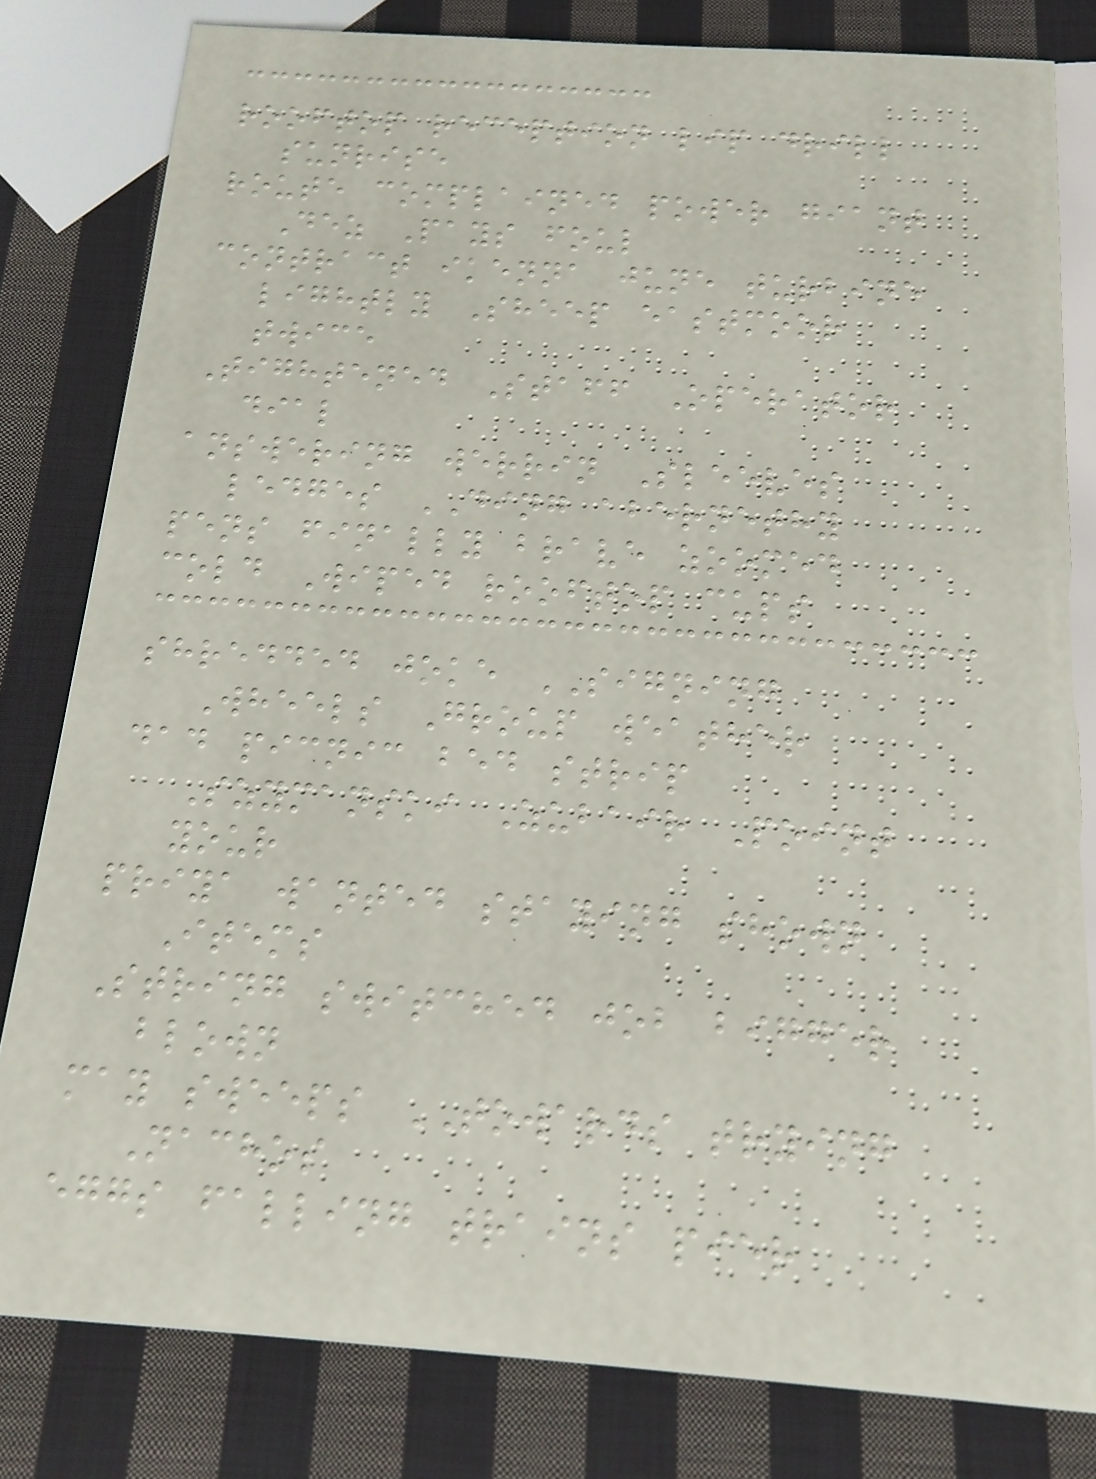rooftop reception lip drill
sunrise
route complained power giant
Dez Pays foul
contract ikenna june turbine
lightly Sheep eastmoor
twice
Tightened Staff Operator
dial
answering werrin Sleeves
ledges DING abernethy
pens finally brave zoomed
cold Wiped rooftop cups
shredded joke SIGNING
Wheels Group weather
dad picnic bed strip
Szymanski Zubair Point
your
priya wanted staying shown
Items
String switched job bigger
blown
may sweeps TOWARDS trying
Nachos
eggs falling trains pier
